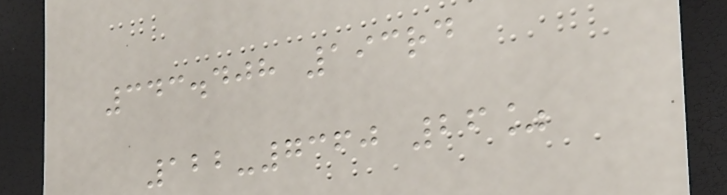343.408 193rd
122-7360 26%
